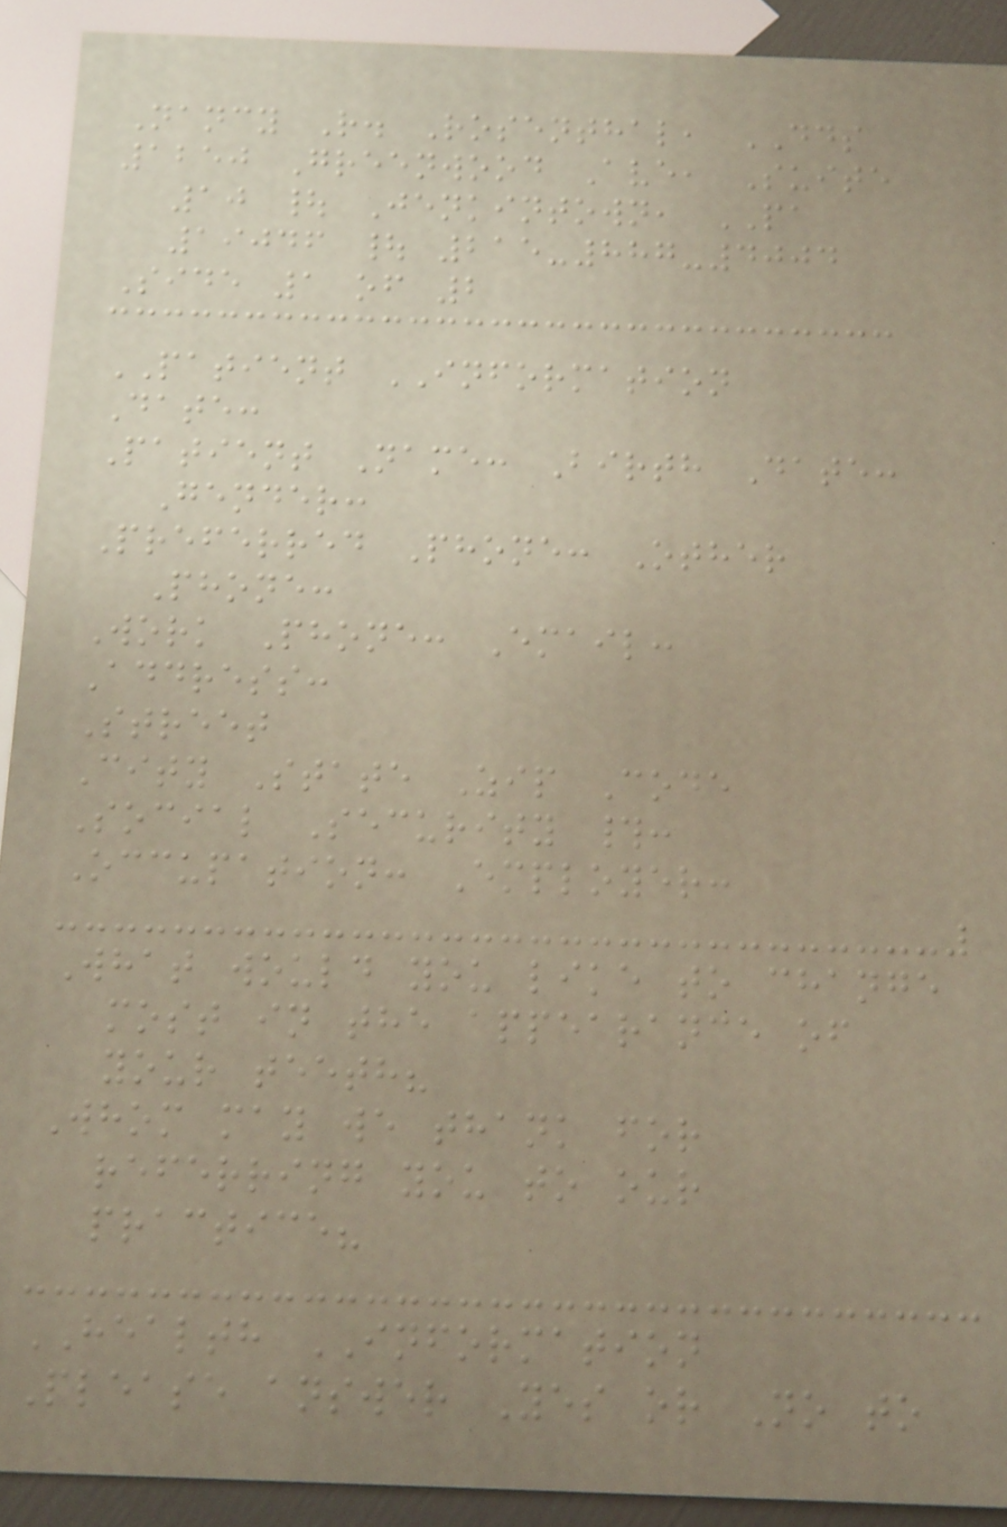Nancy R. Rosenthal, DDS
1250 Greenwood Ave, Suite
10 | Jenkintown, PA
19046 | 215-887-4004
Side 1 of 2
PATIENT INFORMATION
Date:
Patient Name: Birth Date:
Gender:
Preferred Phone: Other
Phone:
Work Phone: Email:
Address:
Street
City State Zip Code
Social Security #:
Occupation: Employer:
What would you like to change
most in the appearance of
your teeth?
Whom may we thank for
referring you to our
practice?
HEALTH INFORMATION
Please answer Yes or No to
